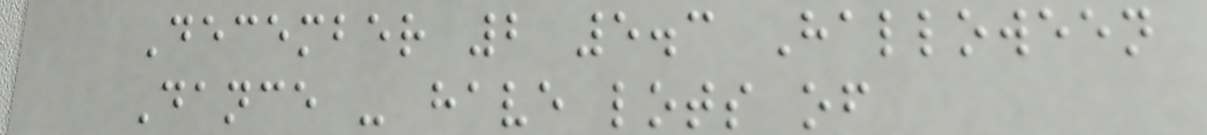December 2 5.3 Halloween
Dance - have lots of
